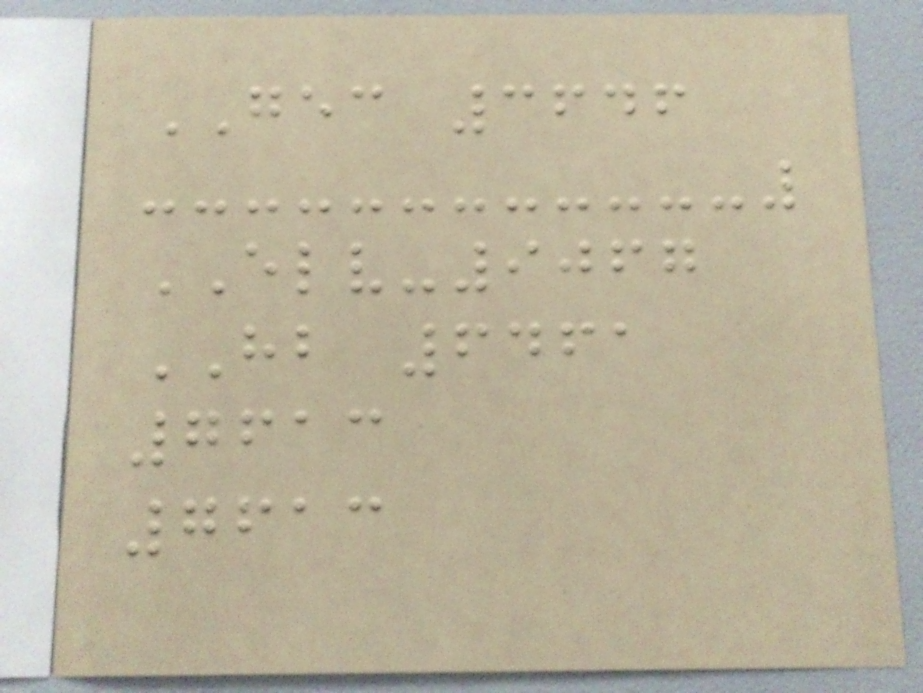GEC 3646
ELV-9067
HB 6461
7613
7613
